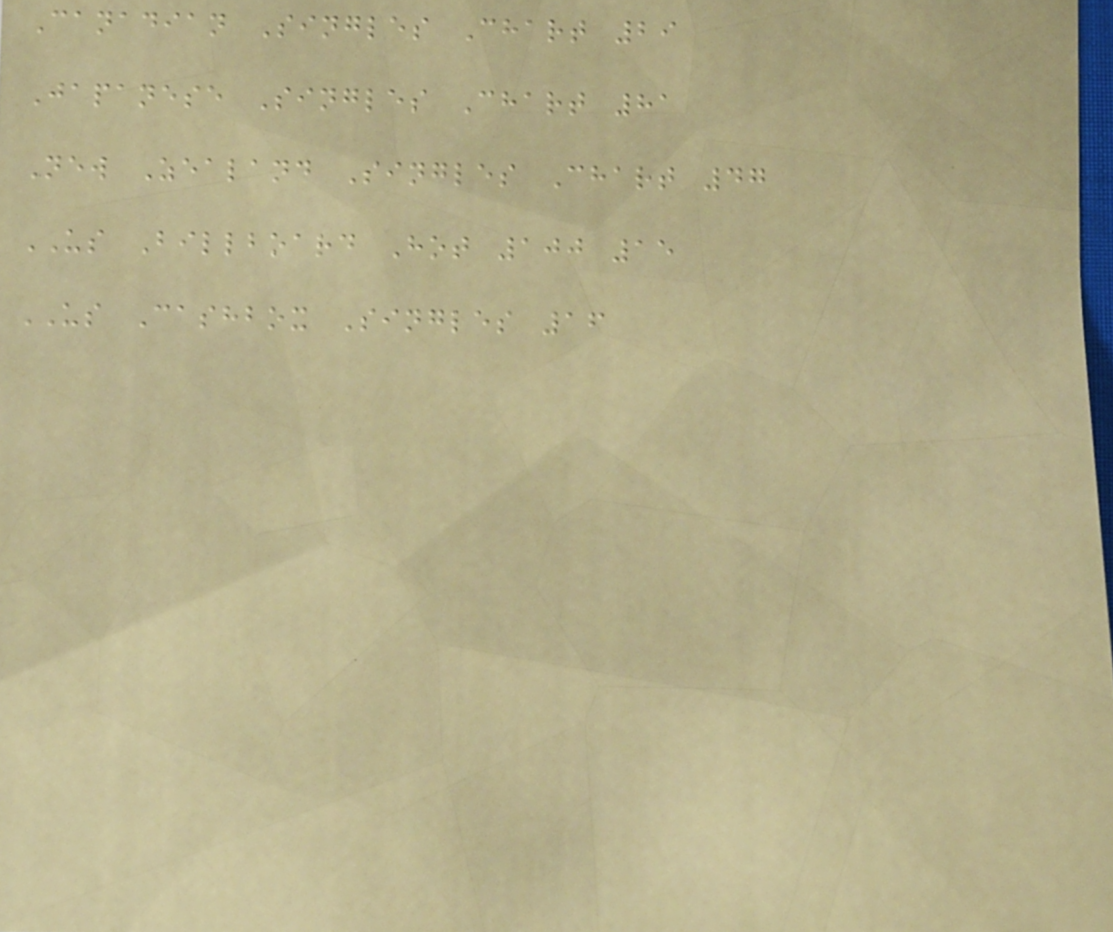Canadian Singles Chart 29
Japanese Singles Chart 81
New Zealand Singles Chart 47
US Billboard Hot 100 15
US Cashbox Singles 16
